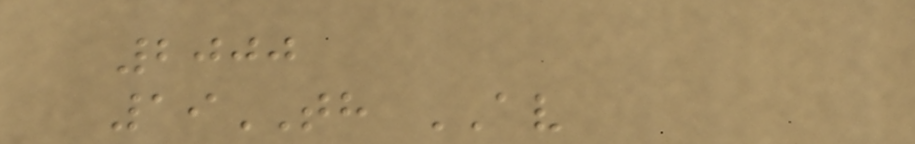2000
19TH AV
